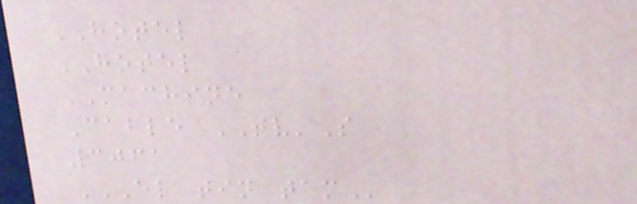HOTEL
HOTEL
MACHINE
Cable TV'S
3061
EL TIN TAM
